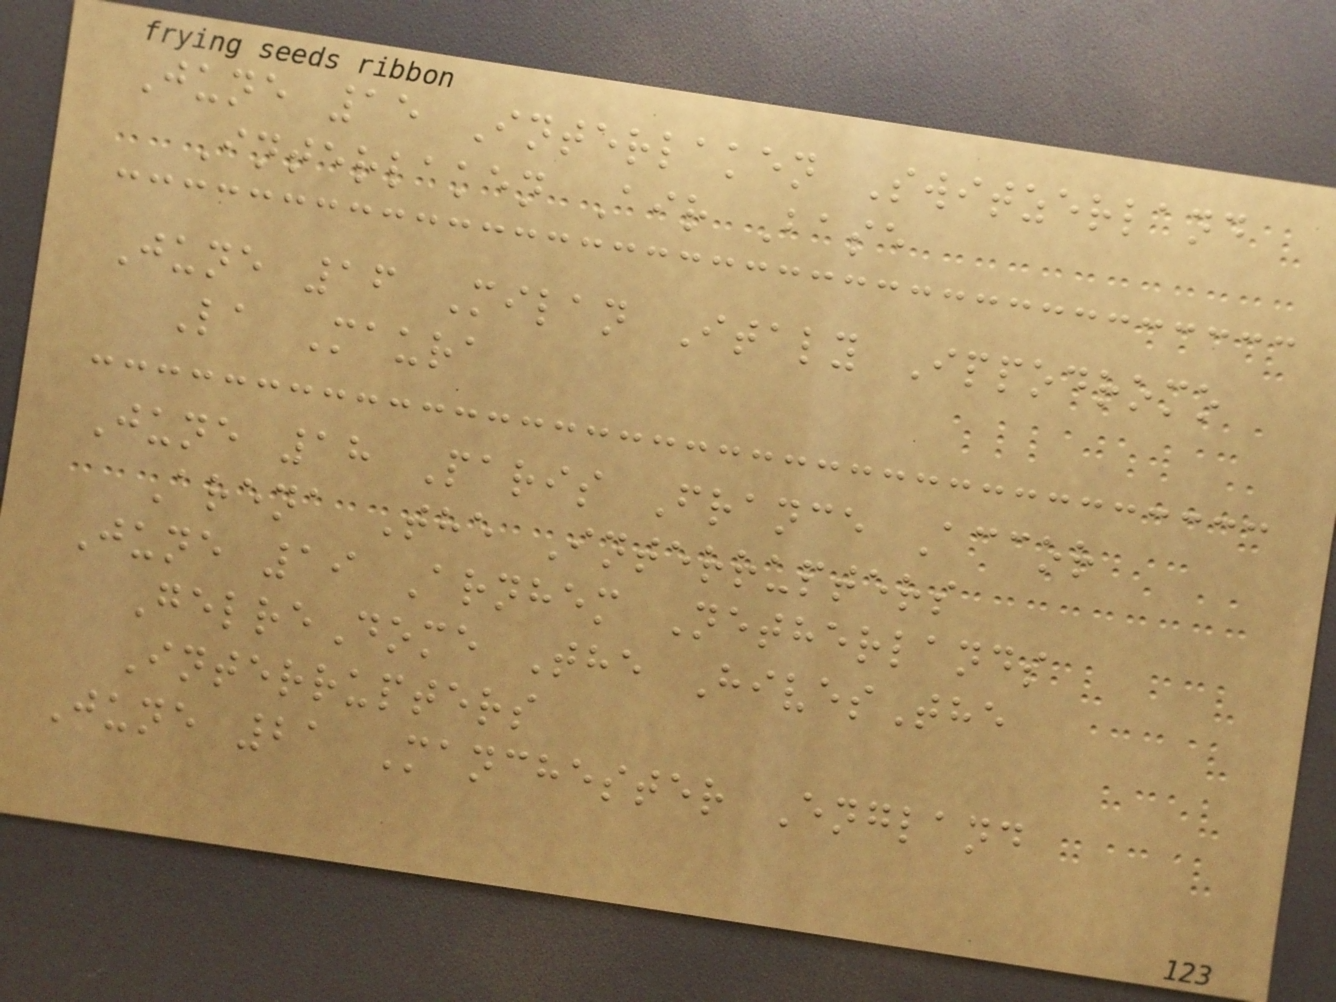June 15 Interlaken Switzerland
Interlaken Air Base
June 16 Milan Italy Ippodromo
La Maura
June 18 Paris France Accor
Arena The Interrupters
June 19 Arnhem Netherlands
GelreDome The HivesThe
Interrupters
June 21 Manchester England
